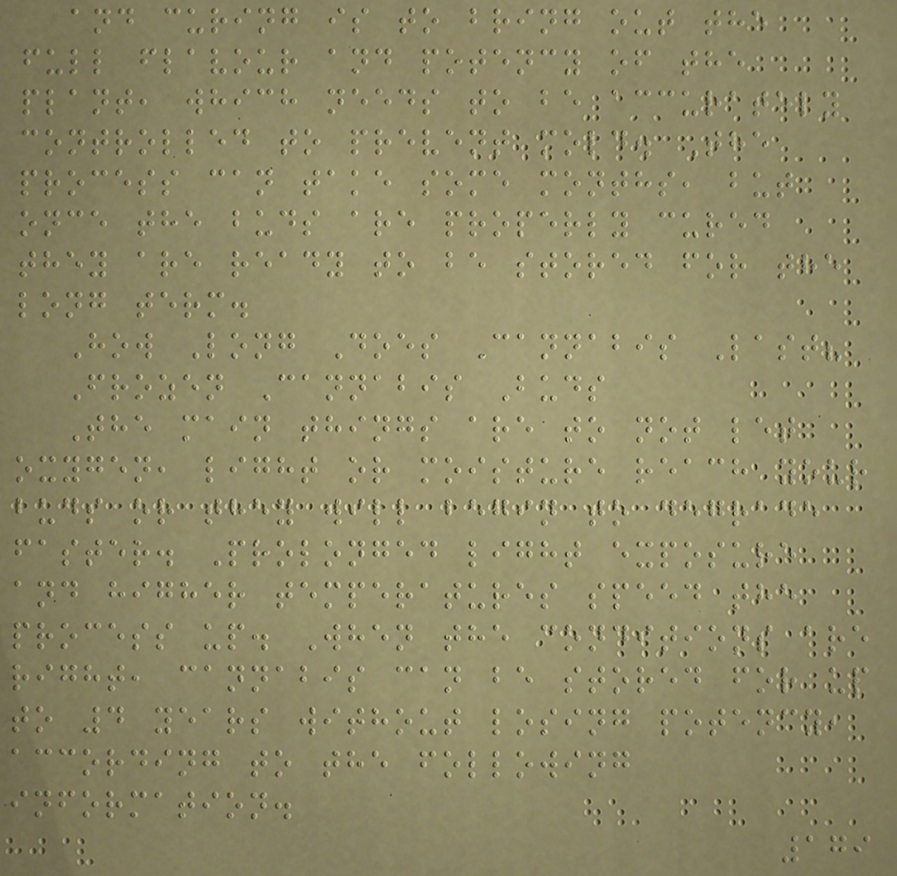and curing is to bring out the
full flavour and potency of the
plant, which needs to be accurately
controlled to prevent mold. The
process can take some months, but
once the buds are properly cured
they are ready to be stored for the
long term.
How Long Does Cannabis Last?
Frozen Cannabis Buds
The main things are to not let
oxygen, light or moisture reach your
buds or they will begin to degrade
faster. Prolonged light exposure
and higher temperatures speed the
process up. When the conditions are
right, cannabis can be stored for up
to 4 years without losing potency,
according to the following
information.
179
